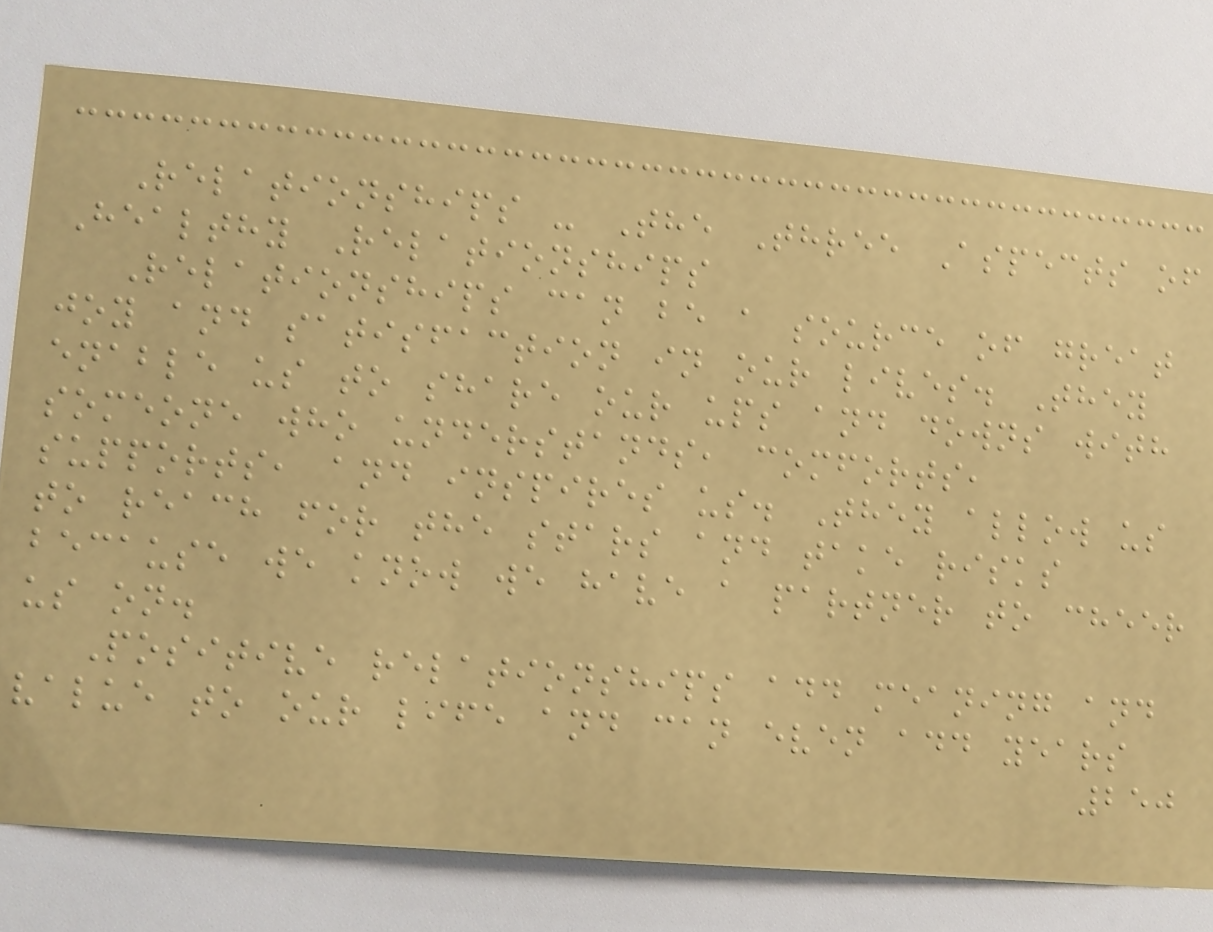Relationships - The Three Aspects of
Healthy Relationships
Relationships can be a source of great
joy and satisfaction in our lives. They
enable us to share our ups and downs with
someone who understands, comforts,
supports, and inspires us. They allow us
to reach for the stars and take risks
because we know we have a partner to cheer
us on.
Positive relationships add meaning and
value to our life and can even add years
250
